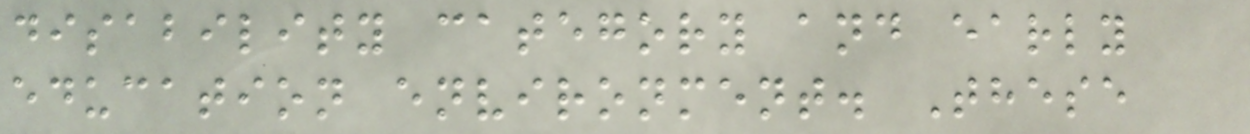disability category and early
education environment. These
